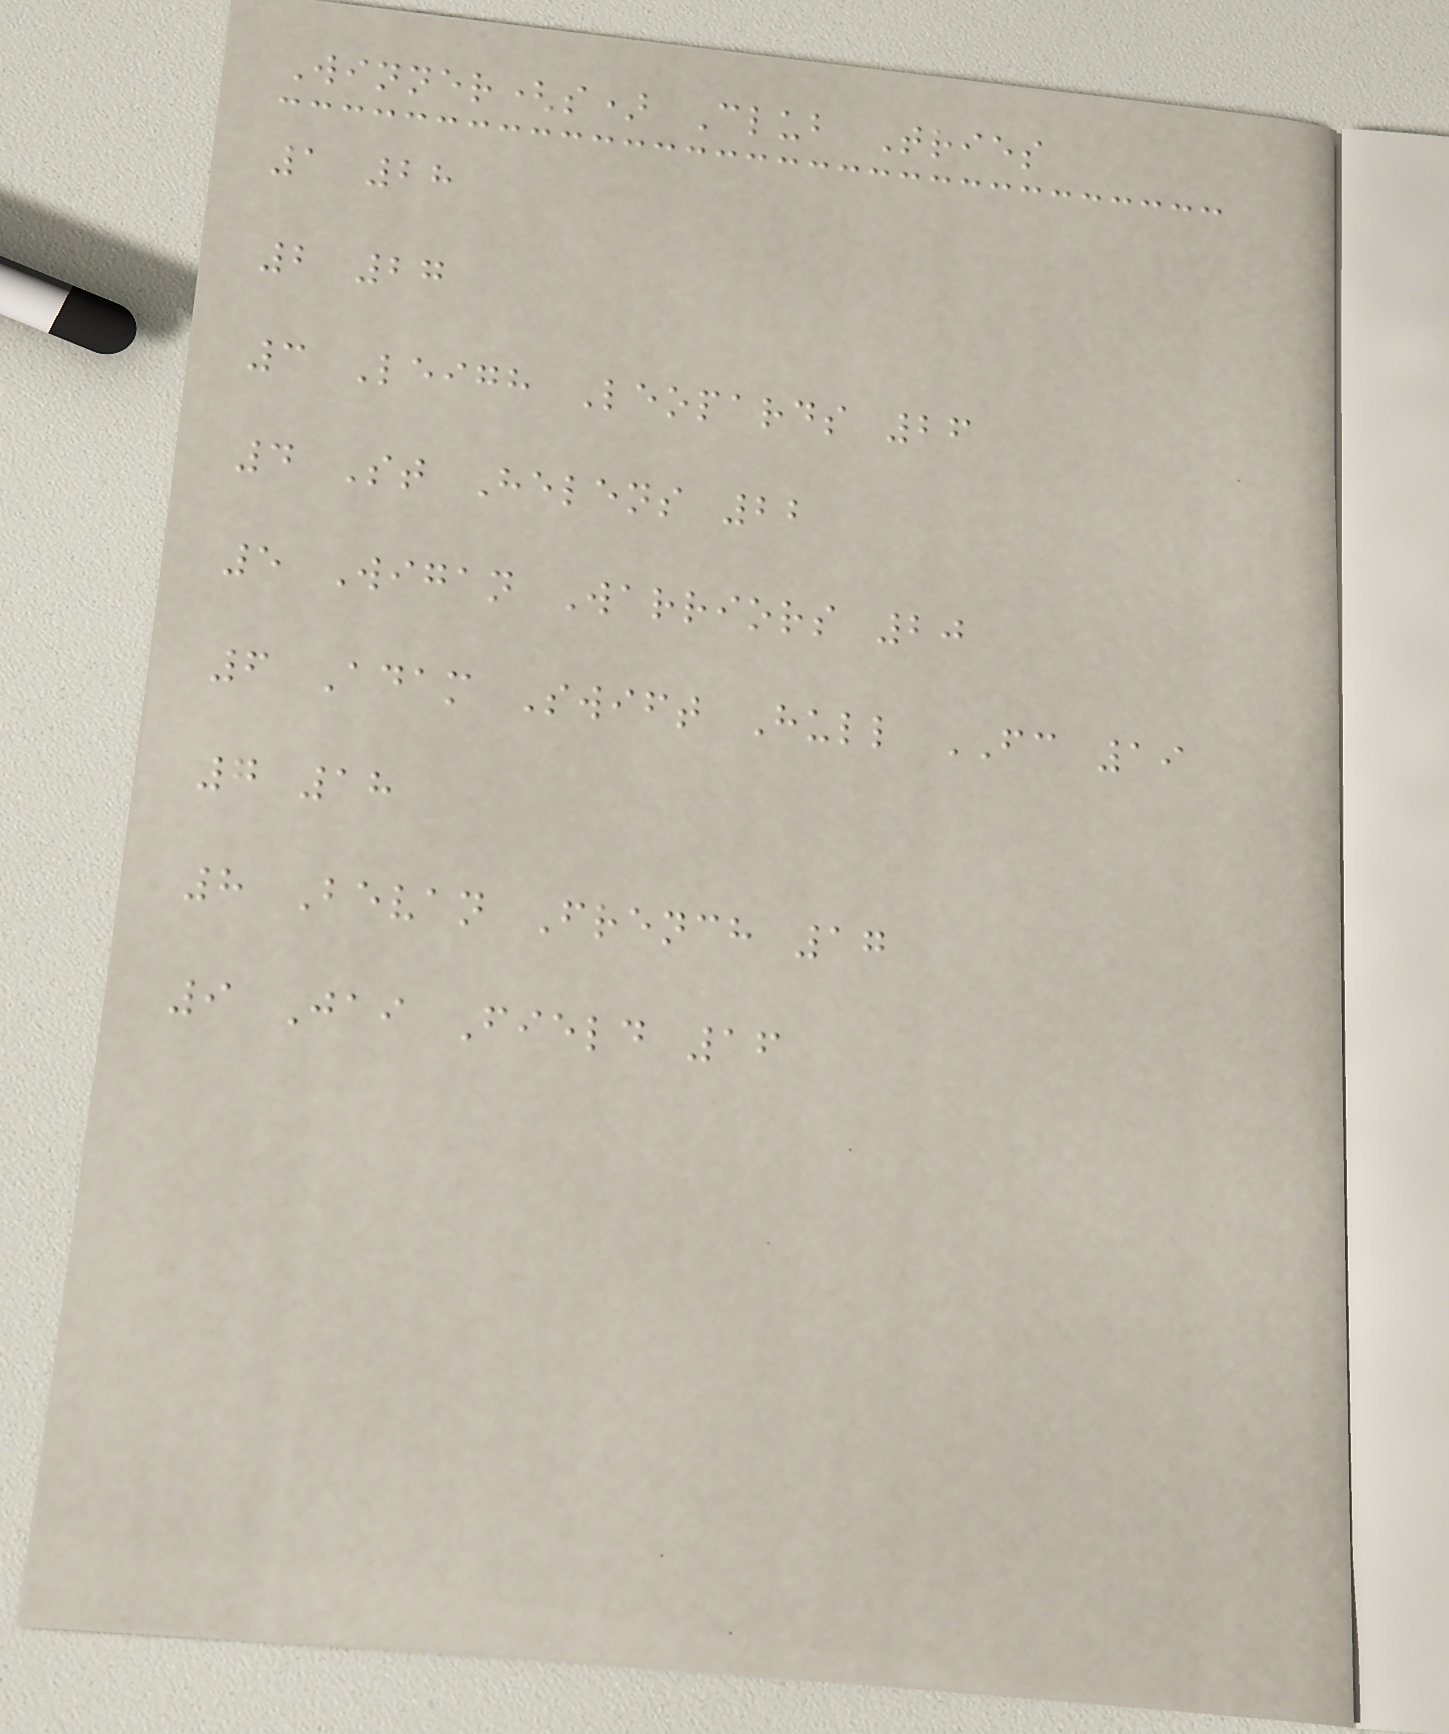Winner(s) Club Tries
1 28
2 27
3 Leigh Leopards 26
4 St Helens 22
5 Wigan Warriors 20
6 Adam Swift Hull FC 19
7 18
8 Bevan French 17
9 Jai Field 16
